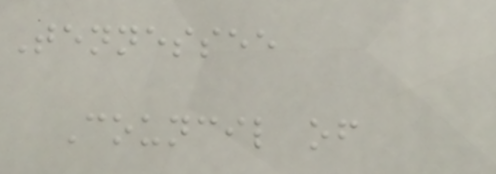Tennessee
Council of
